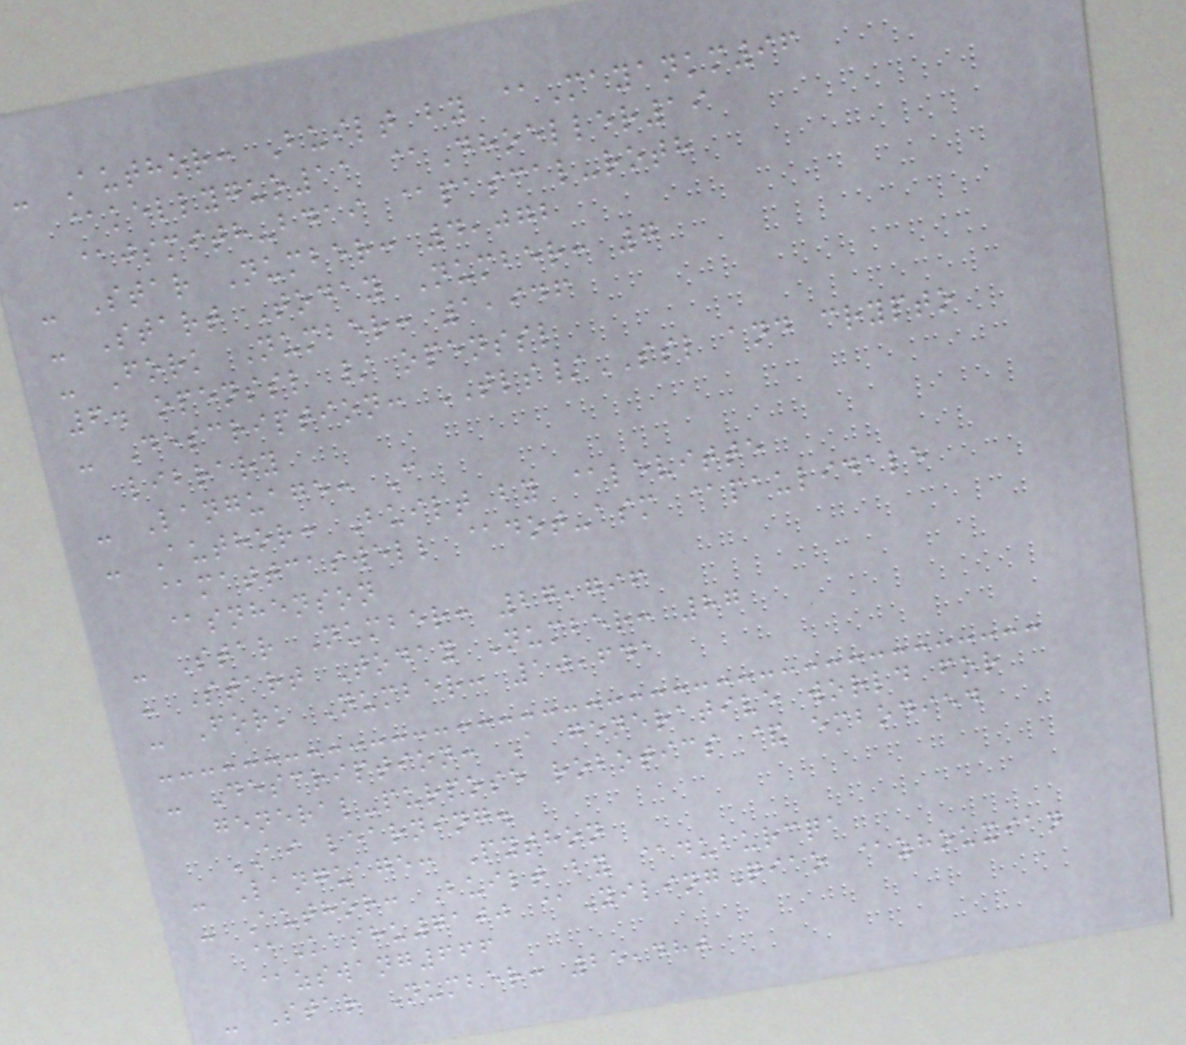- Author: Built by @Mayankm96
@kellyguo11 @Dhoeller19
@jsmith-bdai @pascal-roth
- Star Number: 4,072
- Start Today Number: 7
- Fork Number: 1,946
6. openssl / openssl
- Description: TLS/SSL and crypto
library
- Language: C
- Author: Built by @levitte
@mattcaswell @dot-asm @paulidale
@snhenson
- Star Number: 27,796
- Start Today Number: 87
- Fork Number: 10,641
- Description: A generative world for
general-purpose robotics & embodied
AI learning.
- Language: Python
- Author: Built by @duburcqa
@Kashu7100 @YilingQiao @zhouxian
@zswang666
- Star Number: 25,480
